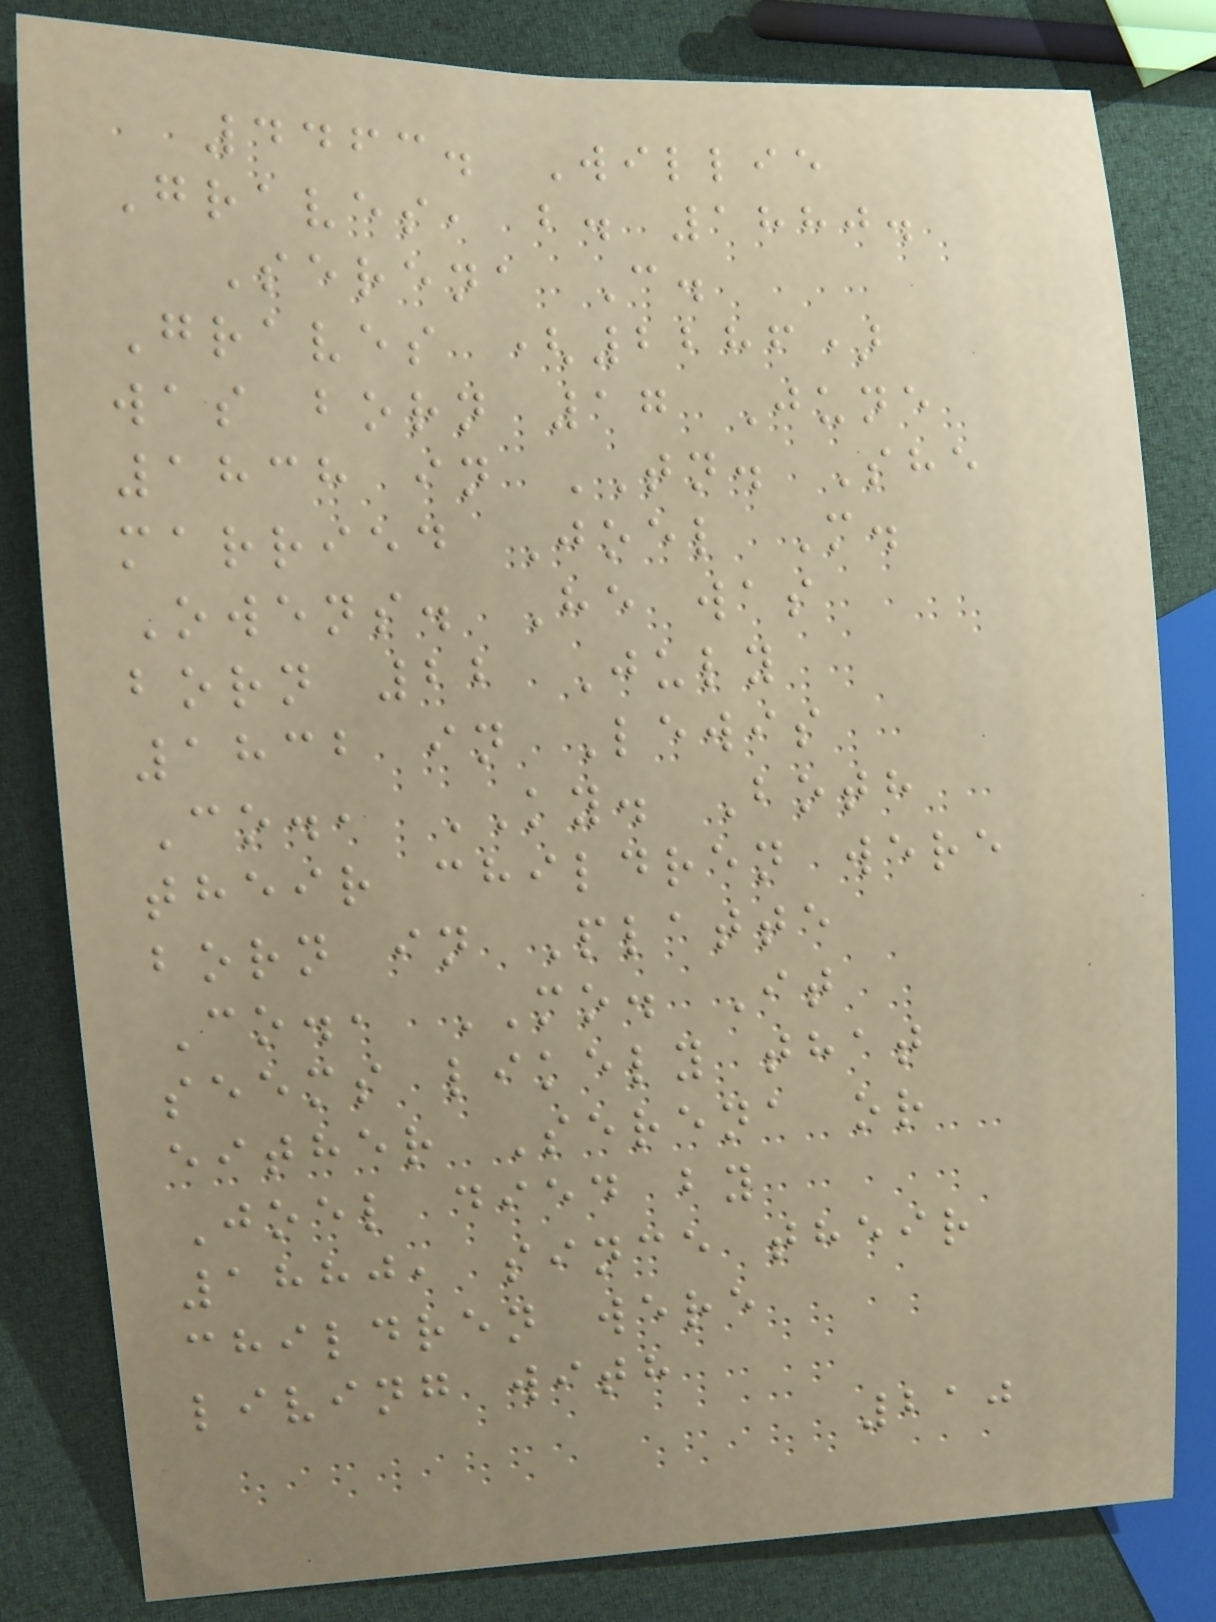4463. Willie
Graves, b. 1880.
Serena C.
Graves (2286)
was born 17 June
1838 in TN. She
married Joel M.
Owens. He was
born 22 July
1832 in Lewis
Co., KY. Both
their children were
born in Platte
Co., MO. It
seems likely that
either Serena or
Joel died by
1880, since their
children were
living with
210
